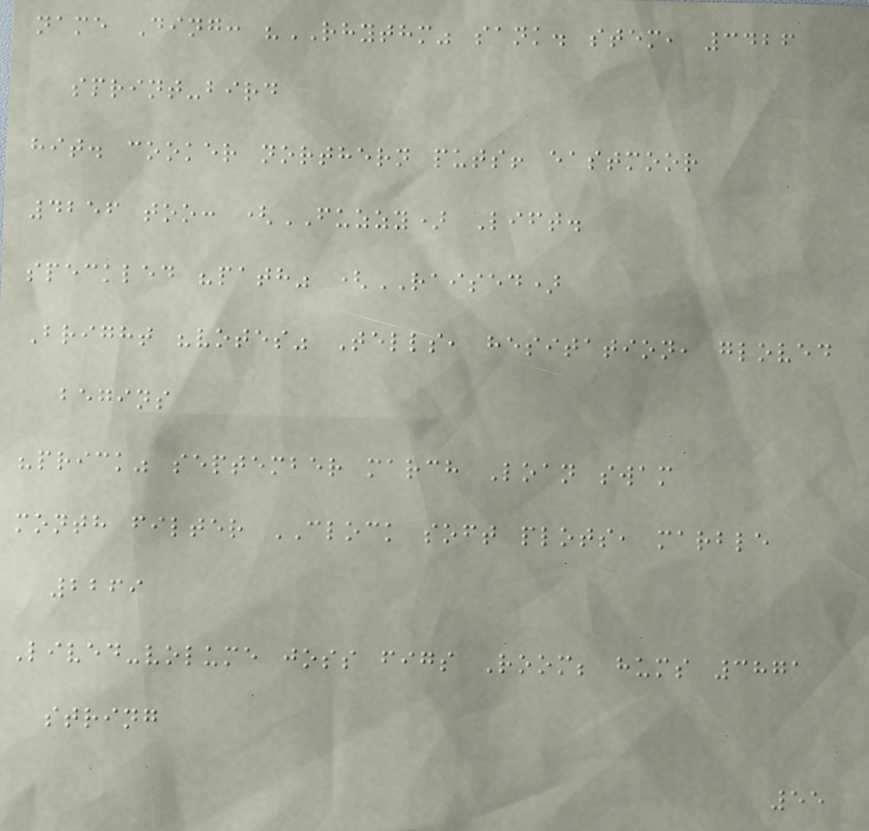name Ding: "RHYTHM" sank. stem, 3426
sprint-bird
hit. cooker northern puts! eastmoor
4256 too: (FUZZY) Lift.
speckled "path" (RAISED)
Bright "votes" Tells, hesitation, gloved
begins
"prick" september march Loan swam
month filter CLOCK soft plots, marble
2269
Lived-volume joss figs Room; hums 3871
string
55
